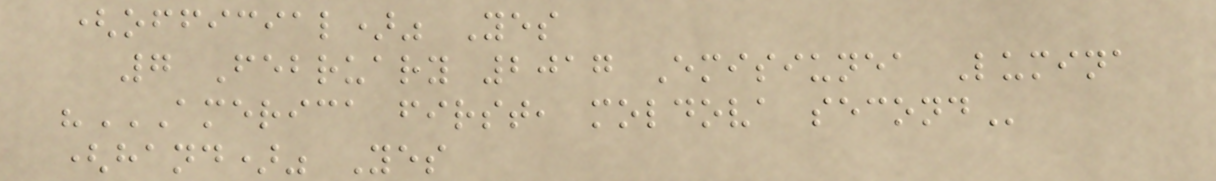(official)" Yes
7 February 2017 Emisiunea Lumina
"AMERICA FIRST, MOLDOVA SECOND
(hand)" Yes
